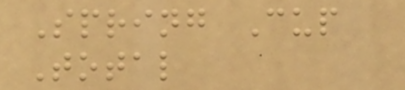Spring Cup
Total
